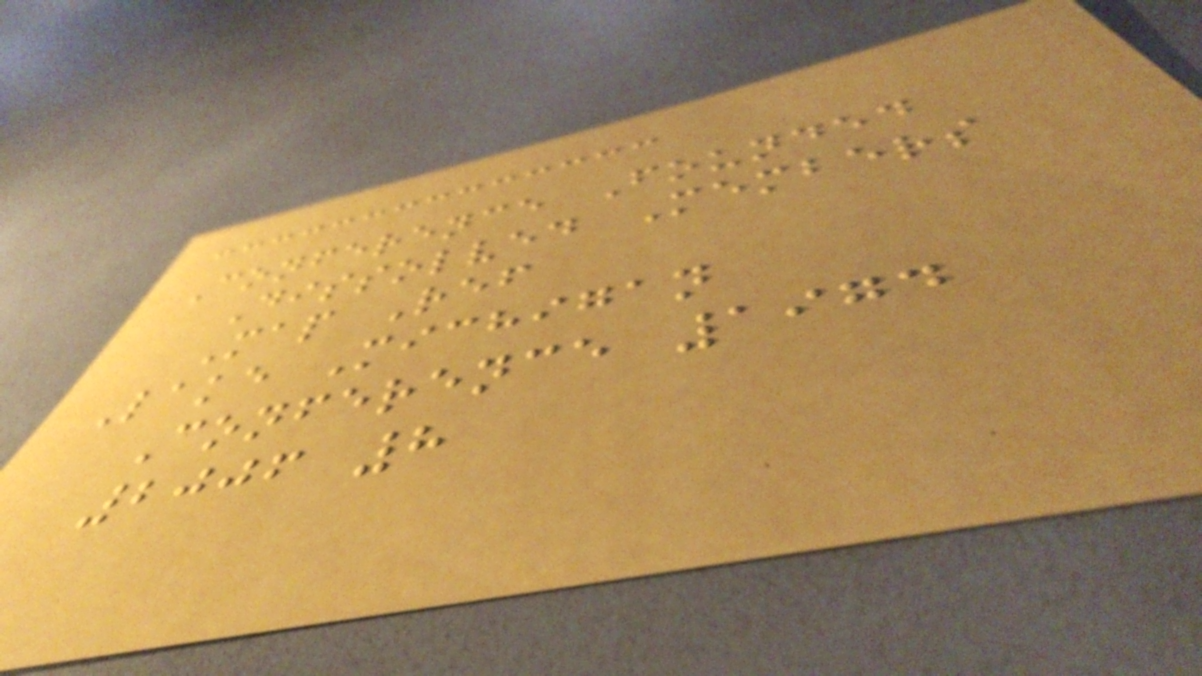Conference Founded
Dissolved Members
Map Ref
Lake Michigan
Conference 1974
2006 8
